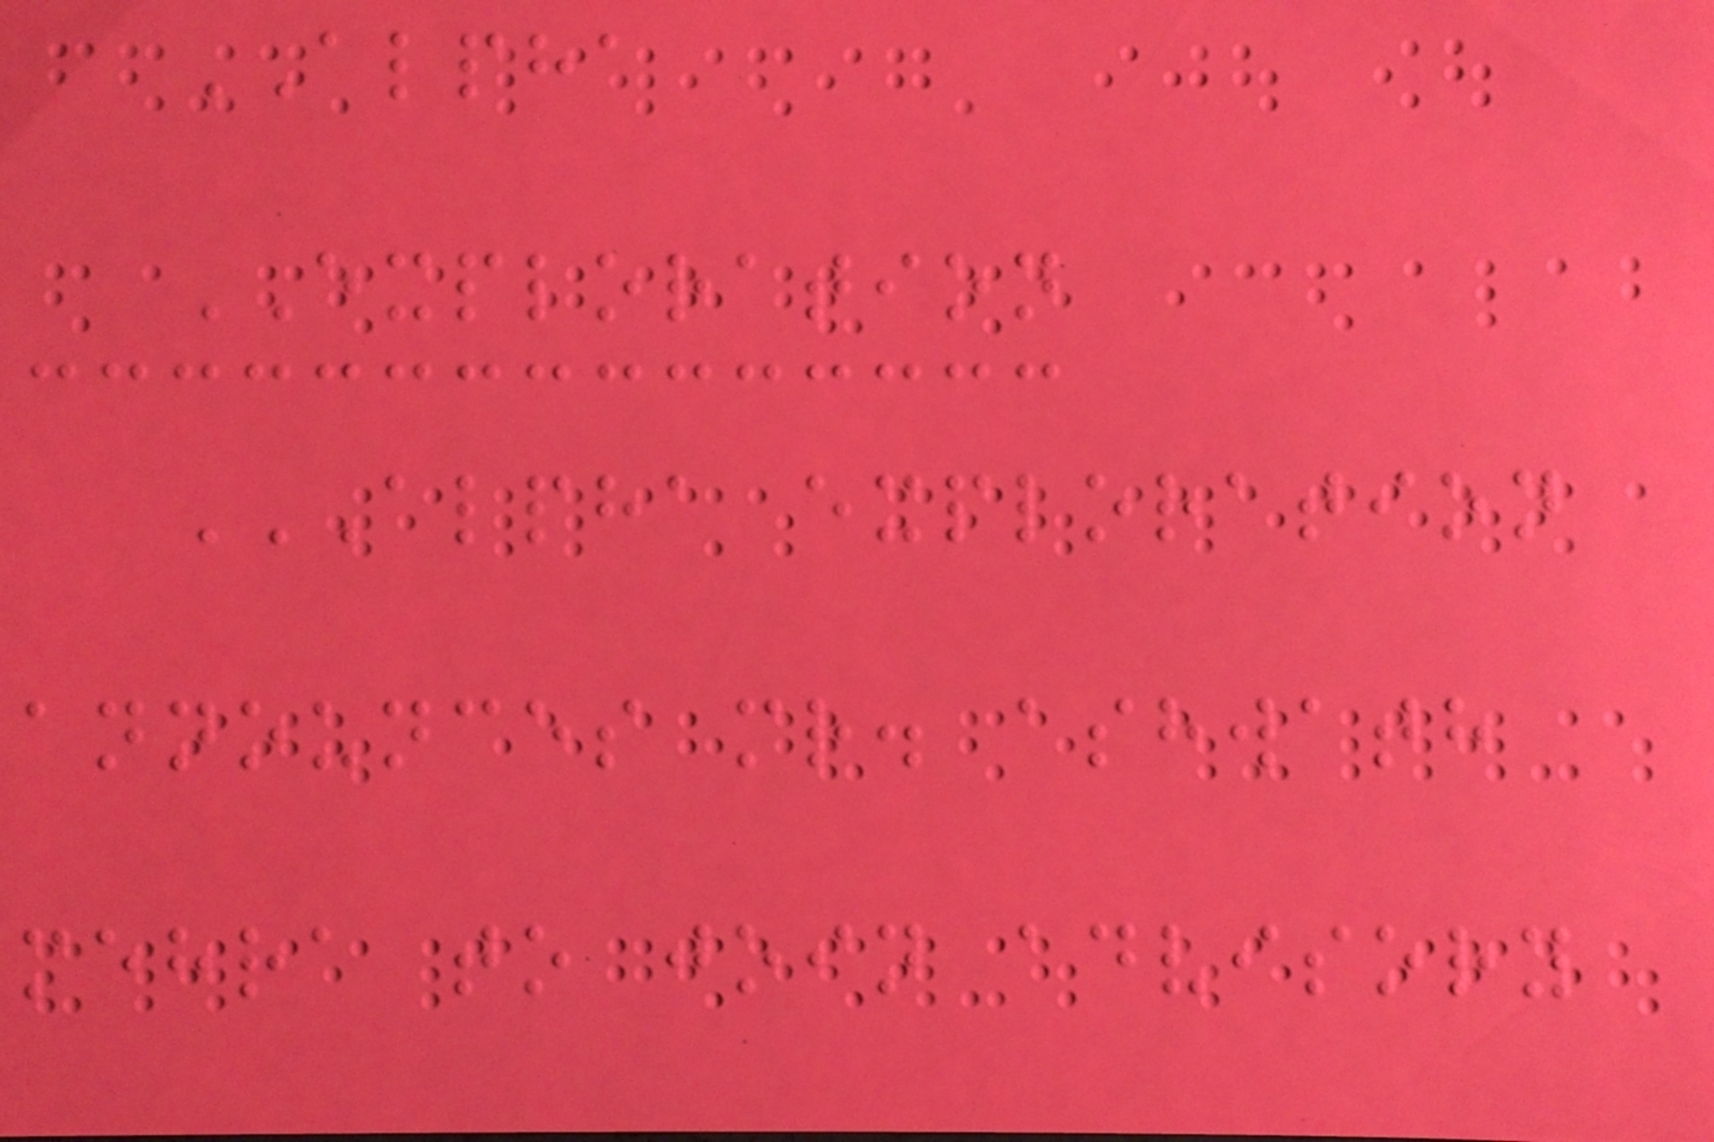ALPHA
EXPLORATION
ALPHA EXPLORATION
ANNOUNCES MR. ASHWATH
MEHRA TO JOIN ADVISORY
